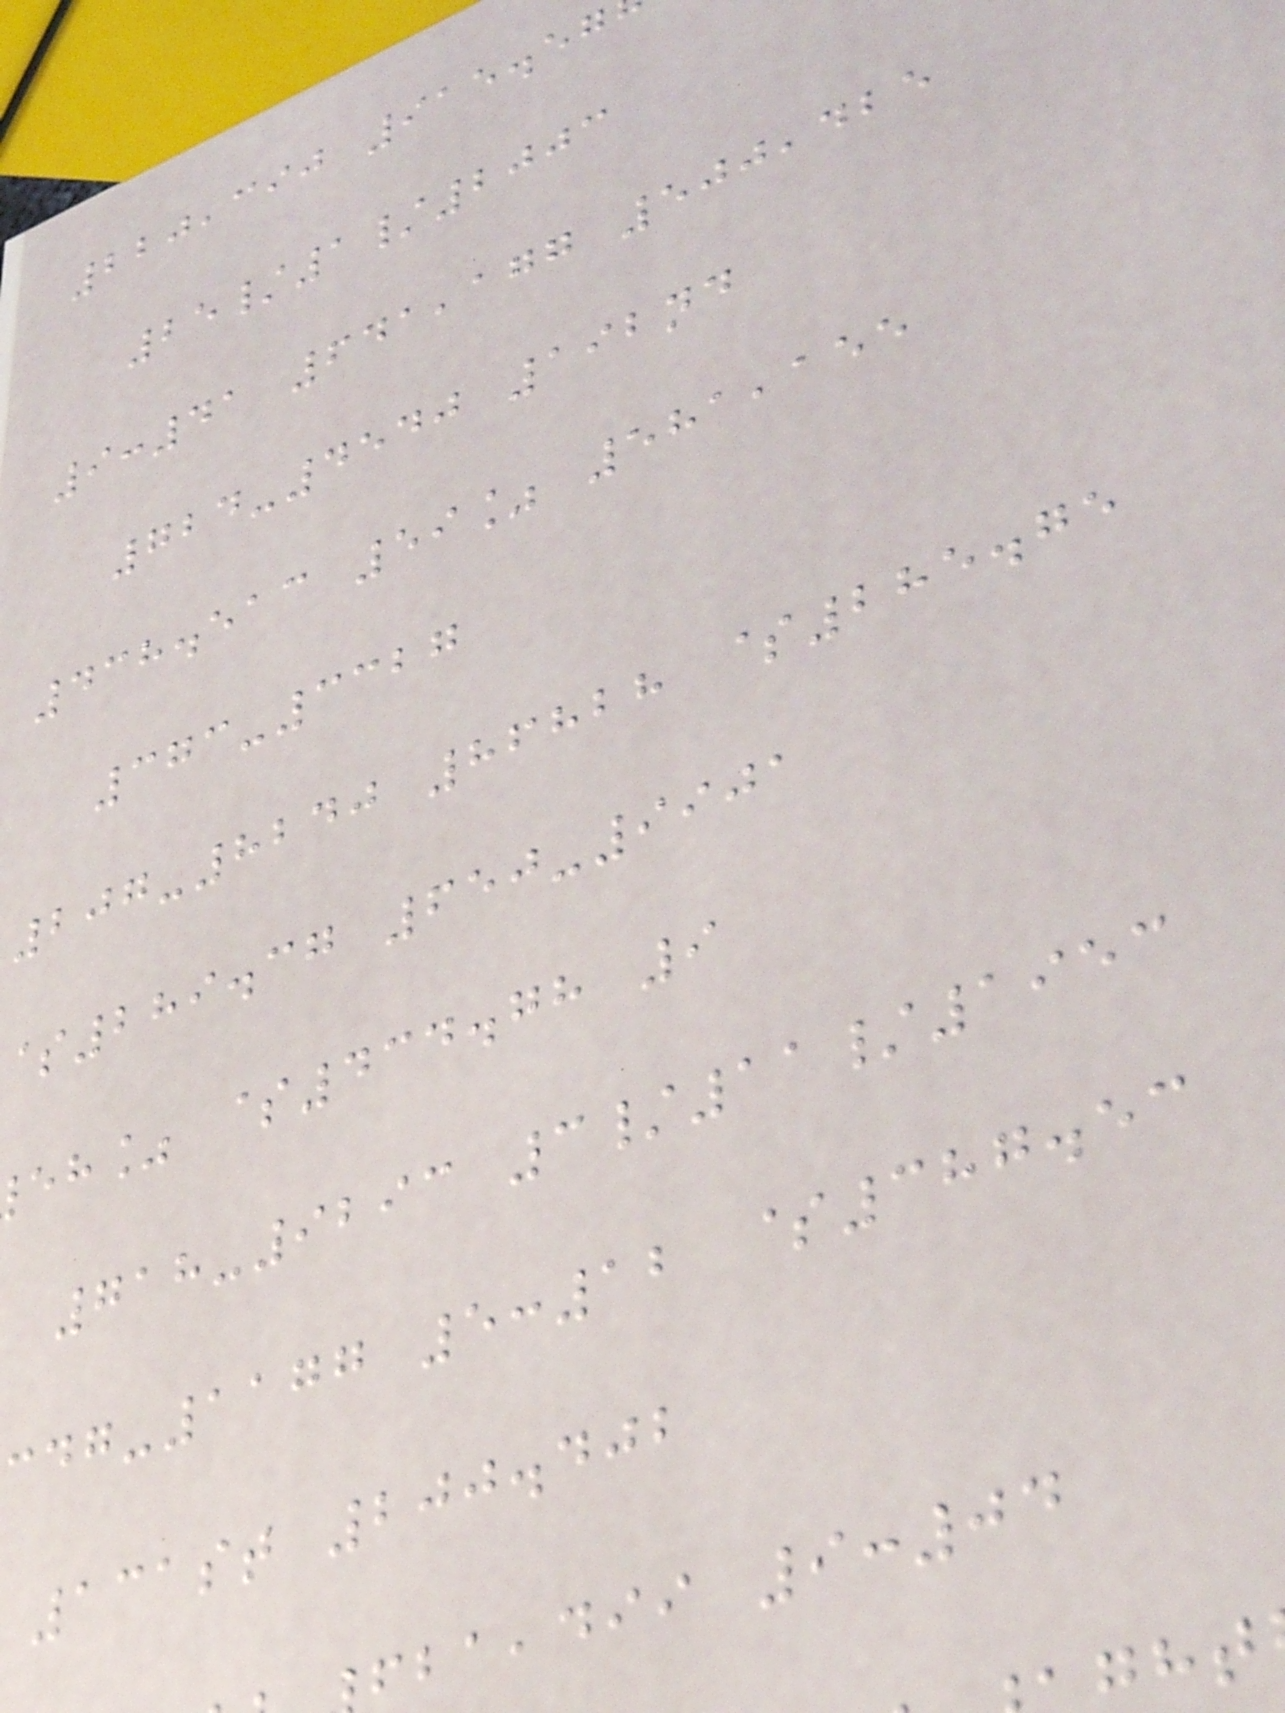220,390 915.57
25/1/2003
9:41 641,177 500,425
724-4540 192nd
438.513 59% 581,155
373-3327
207-8240 86828 $285.75
$289.37 650-9901
eh% $434.78 9
718-9293 3/11/1953
-1177 5:12 $387.53
131st 200.402
,dii 9:04
